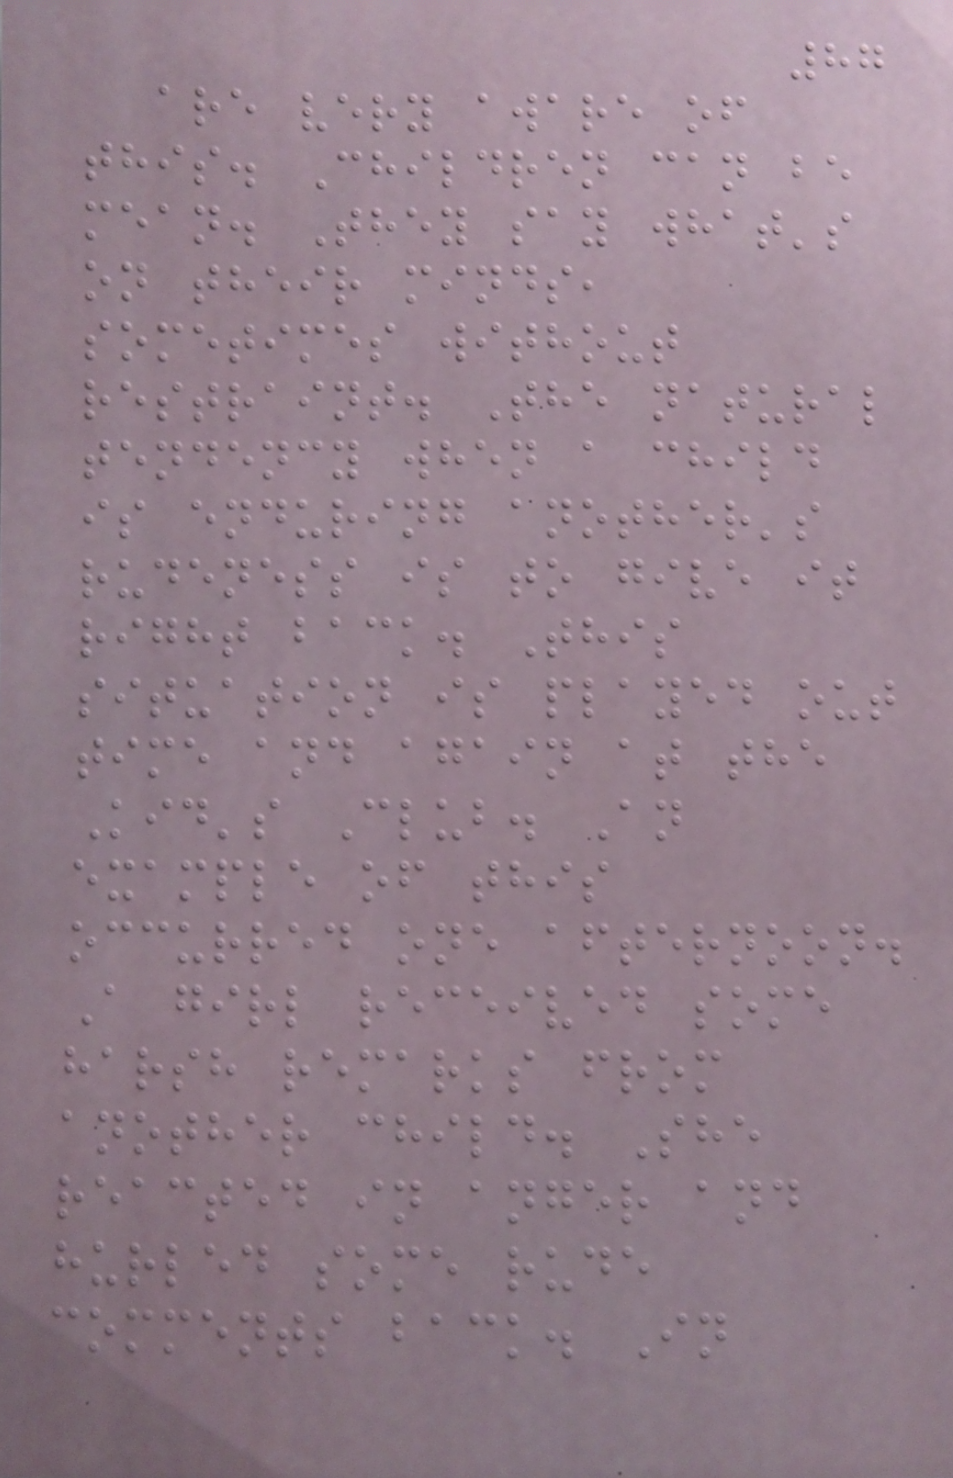87
are very aware of
this. Children can be
mean. They say what's
on their minds,
sometimes without
restraint. The natural
tendency when a child
is enduring another's
rudeness is to give it
right back. This
situation is played out
time and again at the
Kid's Club. An
example of this
occurred one afternoon.
A girl received some
harsh remarks from
another child. She
reacted in anger and
hurled some rude
comments back. In
